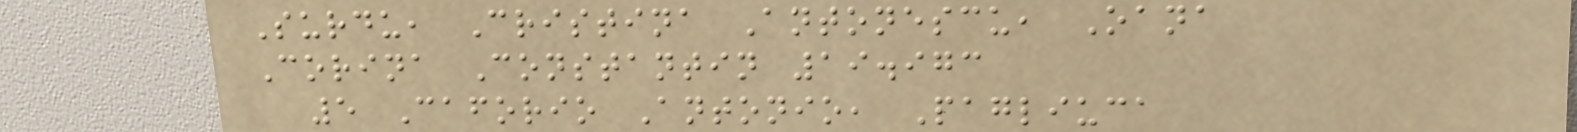Surdu, Cristina Antonescu, Oana
Corina Constantin 19.973
5 Caforio Antonio, Pagliuca
